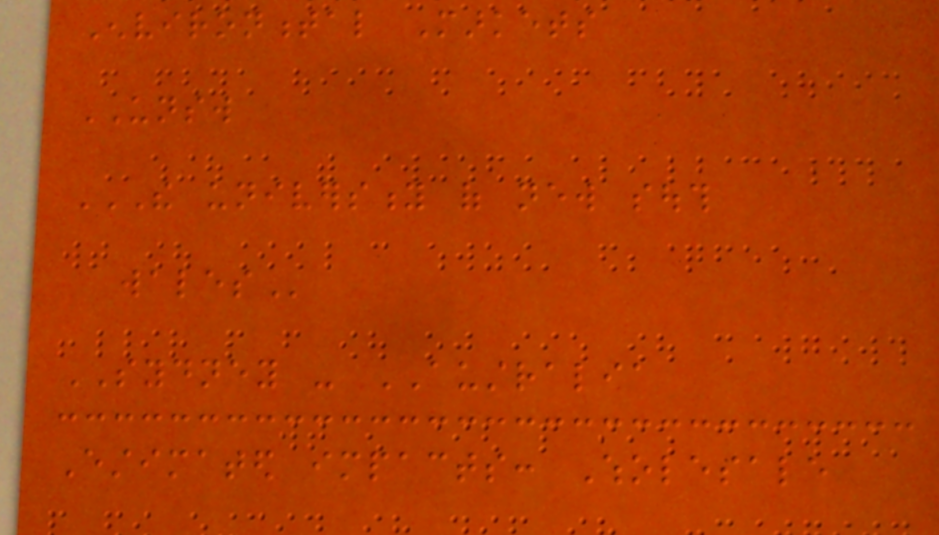Environmental Markets
UNSW
THE UNIVERSITY OF NEW SOUTH
WALES
SYDNEY - AUSTRALIA
Estimated impacts: Wholesale
